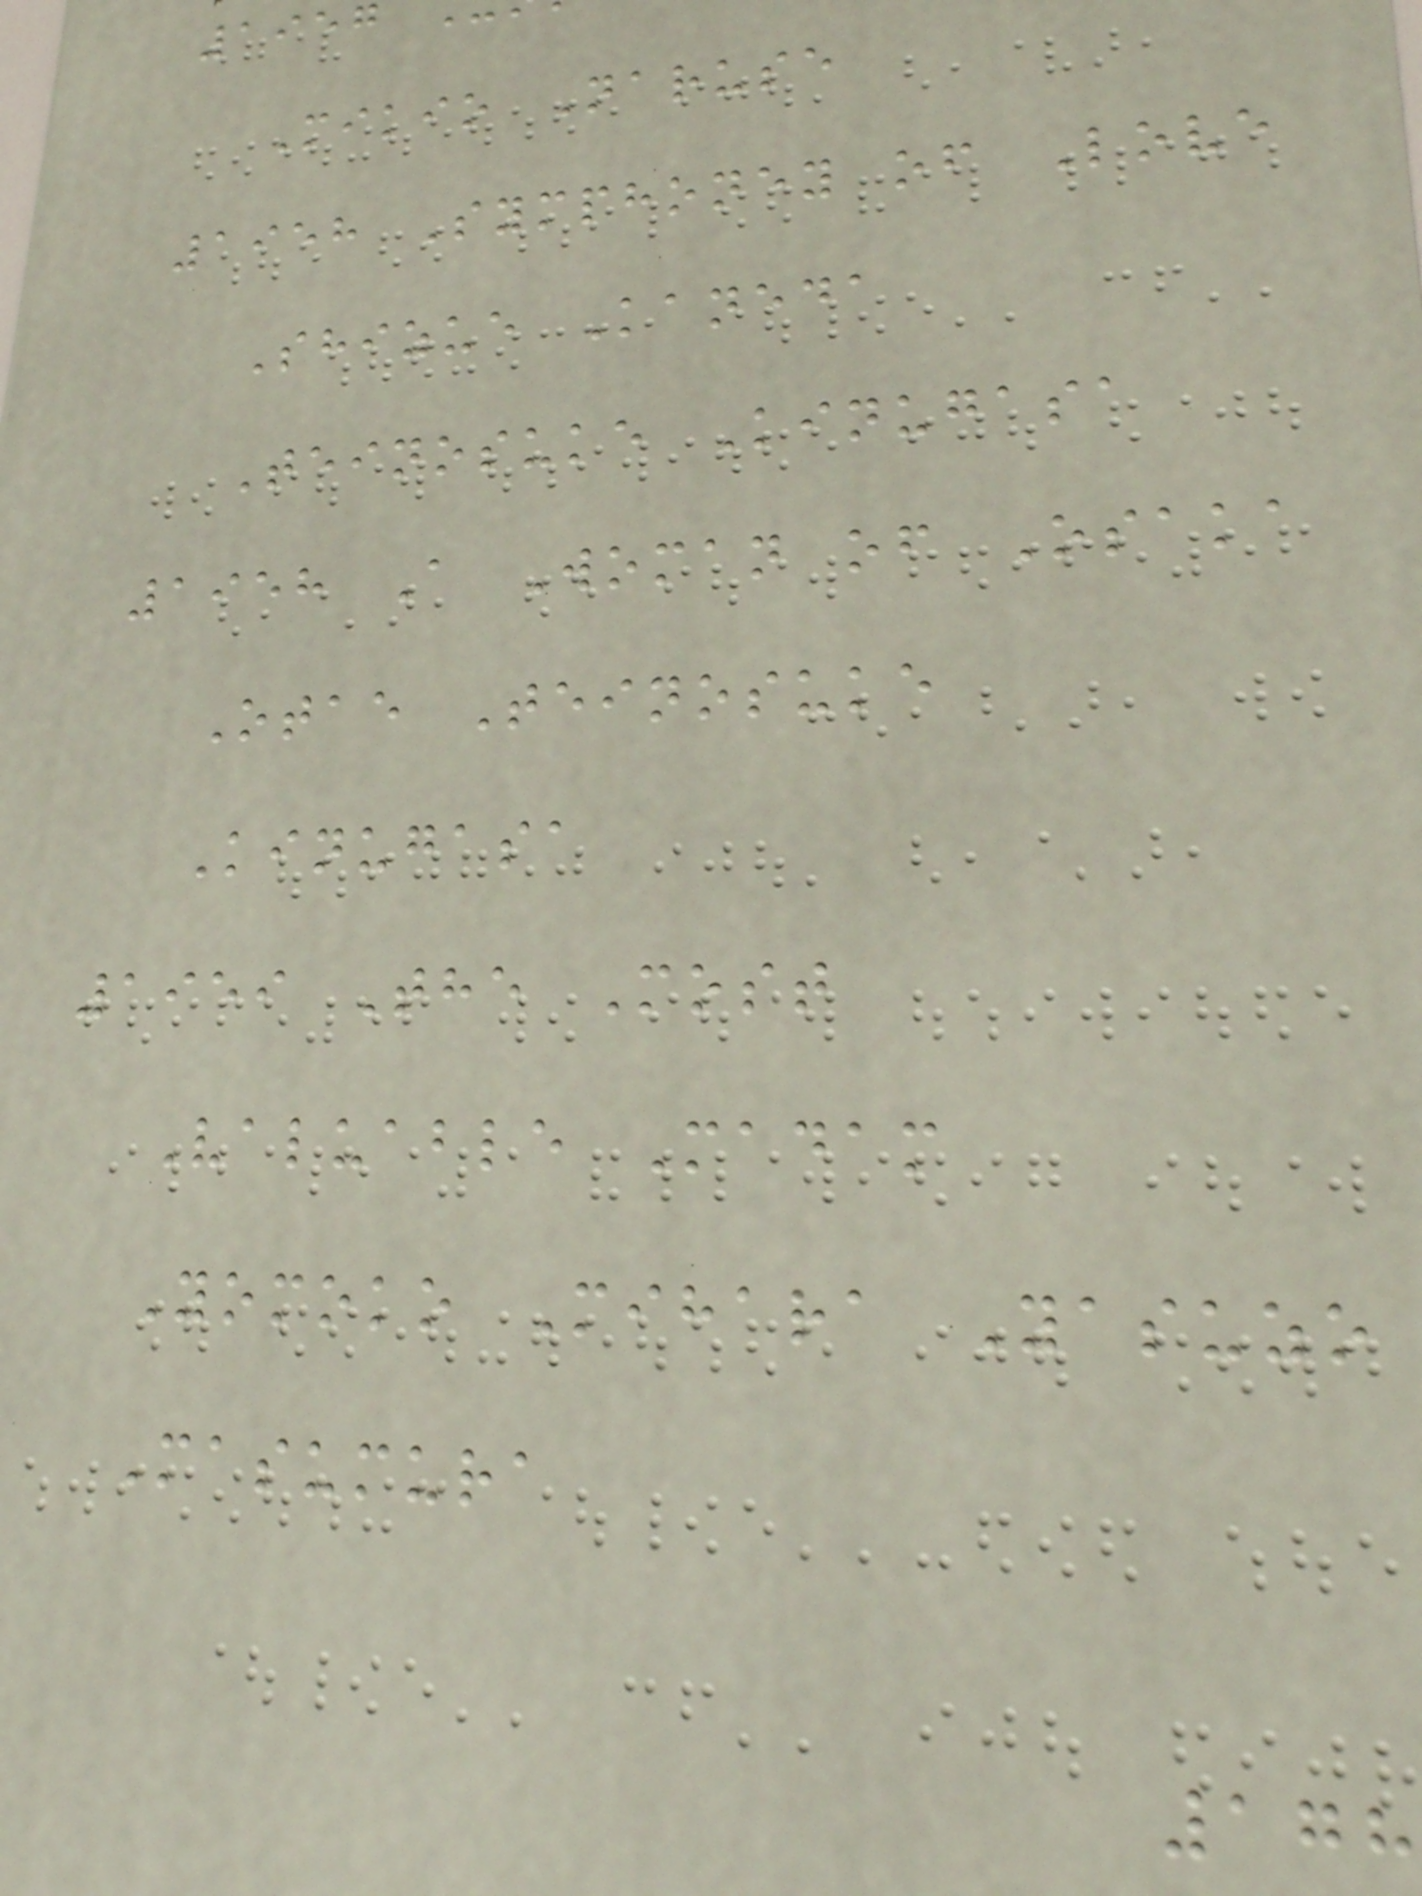Mikio Naruse
1958 Symphoney of Love
Shizue Kaneda
Teinosuke Kinugasa
1958 A Woman of Osaka
Otae Teinosuke
Kinugasa
1959 The Most
Valuable Madam
Yomoko Mihara Yasuzo
Masumura
178
